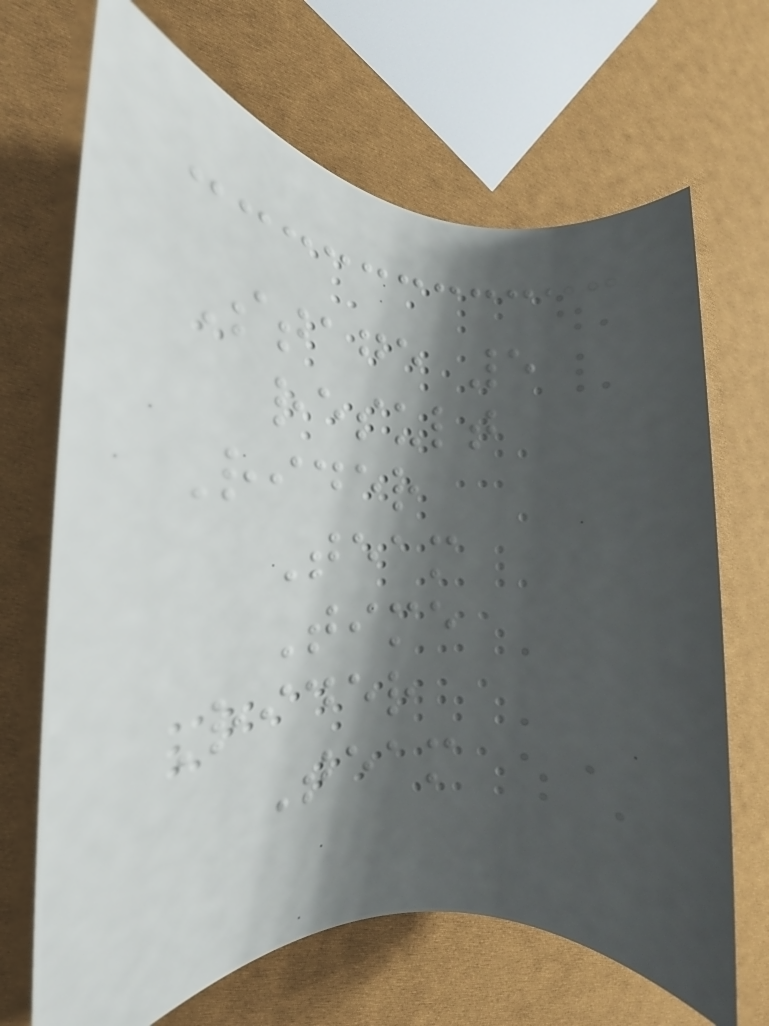Stage 5
result
Rider
Team
Time
Rider
Team
